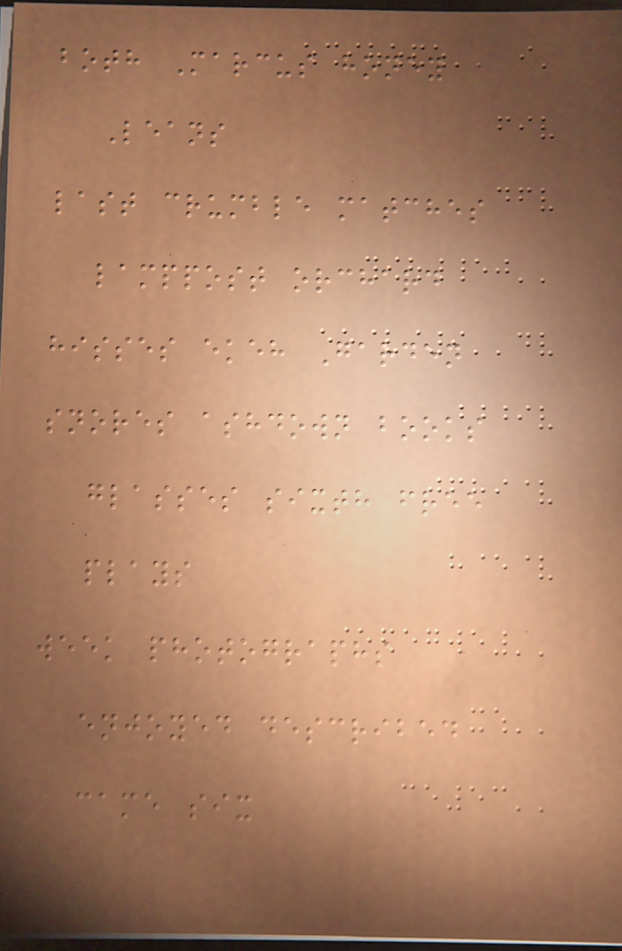both Marcus honey
Leans
last crumble matches
lamppost orchard
hisses ekeh Garden
snores ashdown books
glasses sixth free
plays
week photographs
enjoyed described
came six
